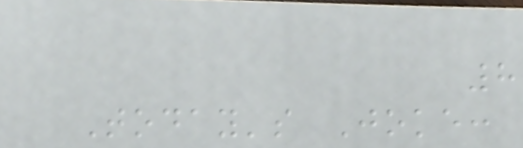8
Today's Joke:
